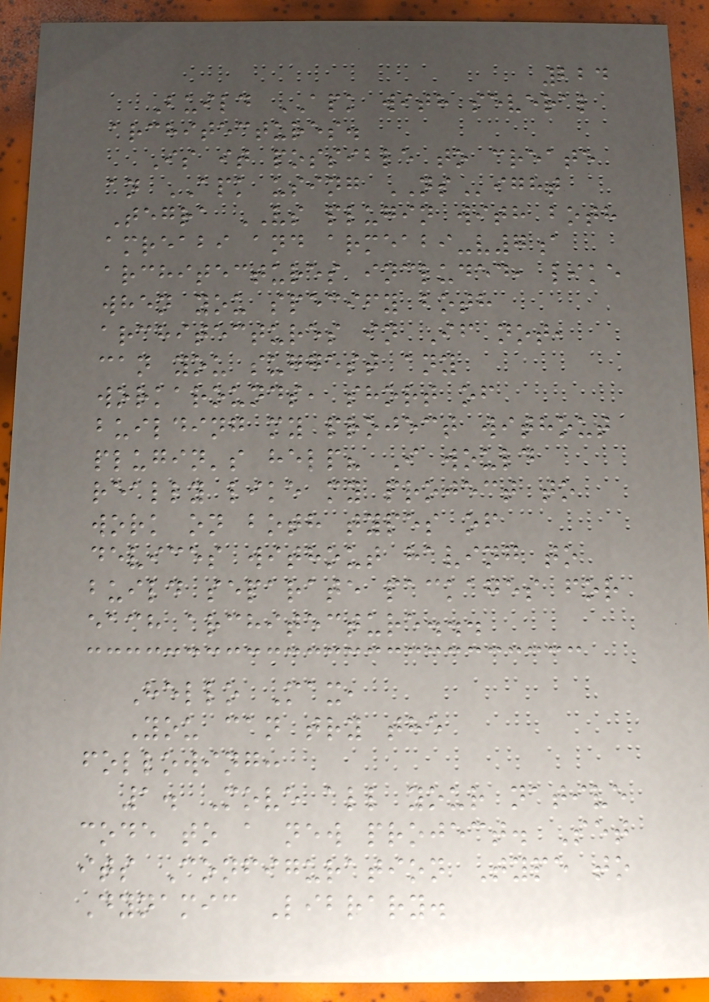224
Build APK with several
architectures.
Is it possible to create
an APK using NSight
Tegra VS plugin with both
amreabi and armeabi-v7a
architectures included, like
when you specify both
architectures in If not,
can you suggest any
workarounds, short of
building my project without
plugin's help? I would
really like my project to
work on both types of
devices without having to
build separate packages for
each architecture...
Hello Max,
You can try the
following:
1. Move all your native
code to a new project. Set
its Configuration Type to
Dynamic Library.
